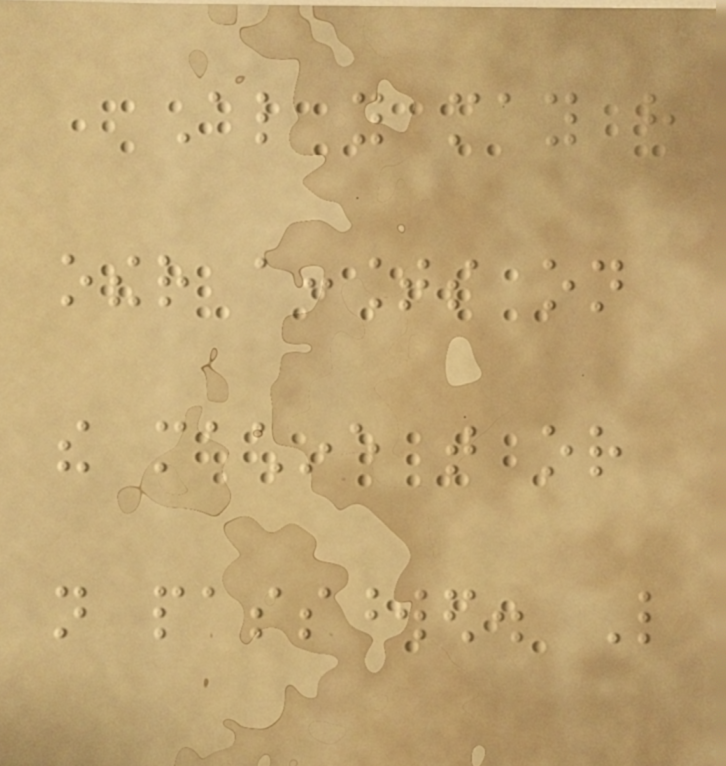Also you may have
other accounts on
the machine that or
not passworded. Like
